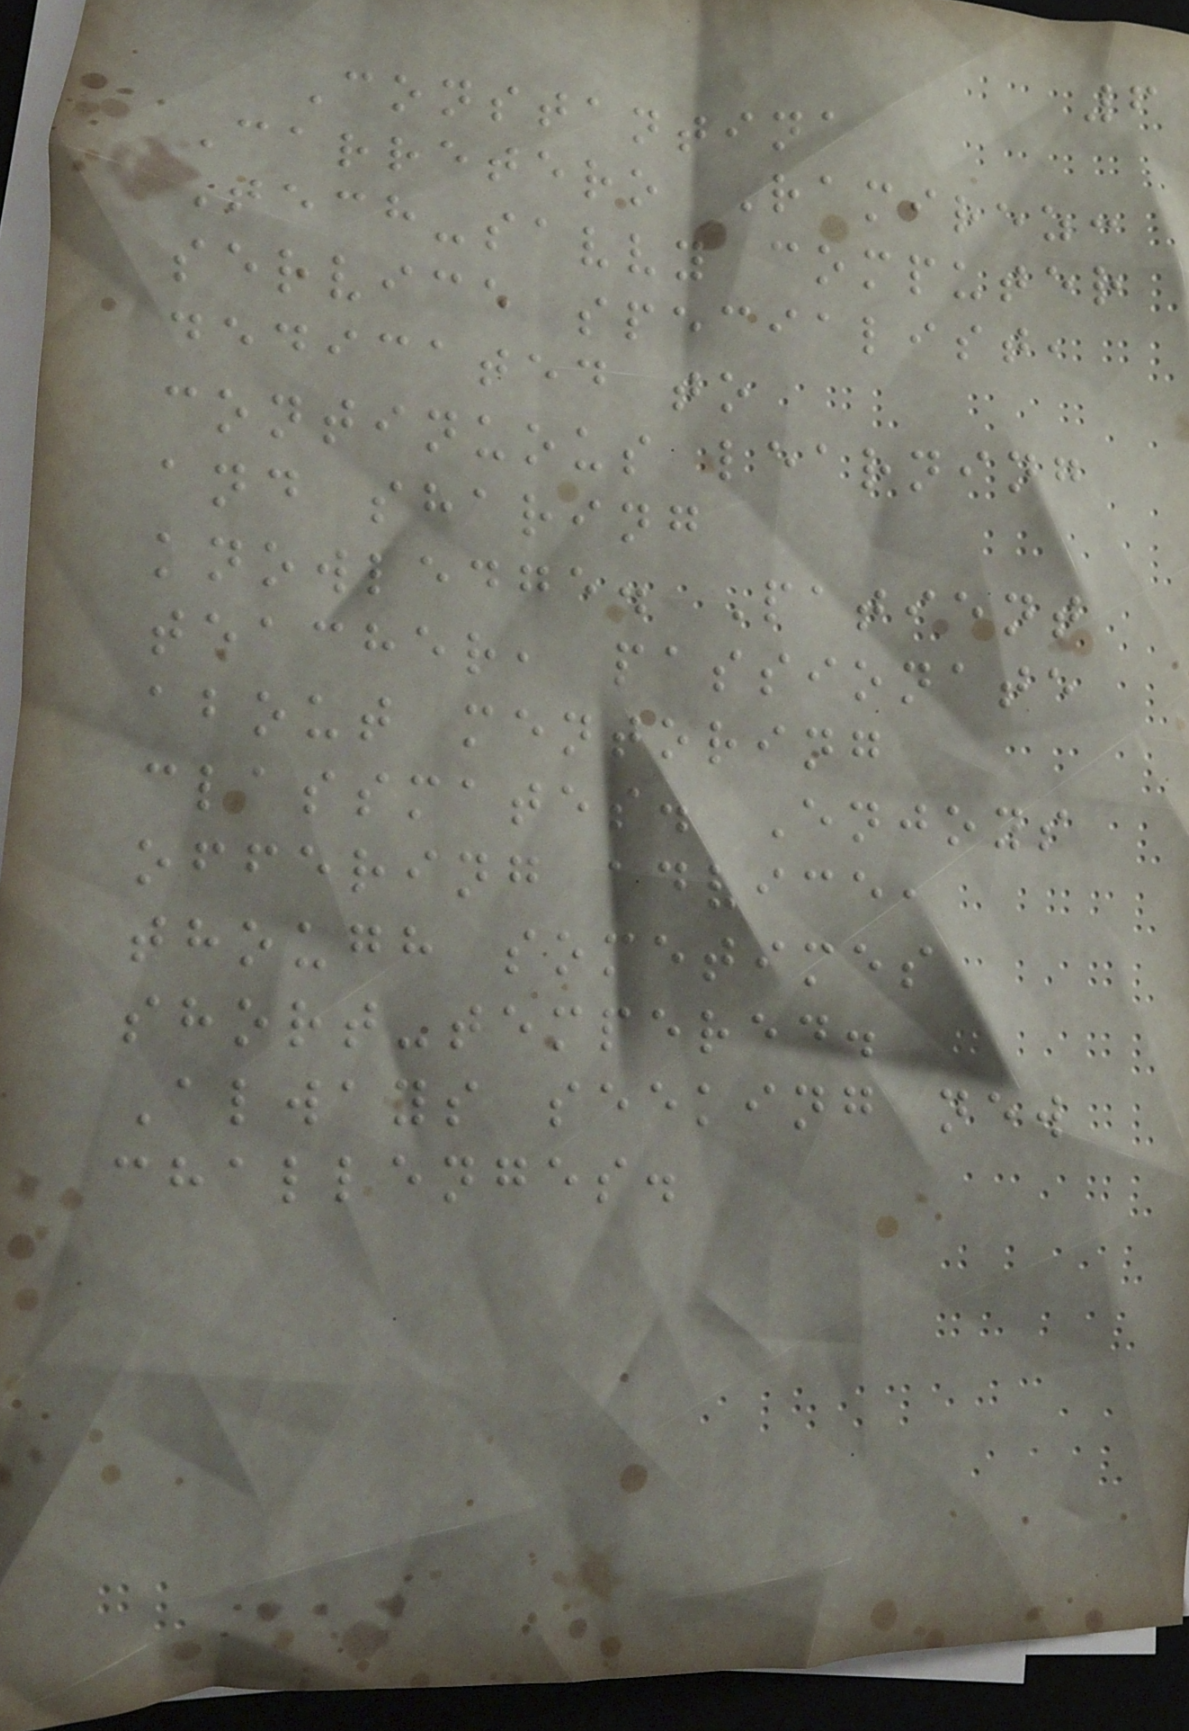6
Constantina
Carretero Ramirez:
Tech-savvy computer
service specialist,
dedicated to
continuous learning
and sharing
knowledge. Patient
teacher, passionate
about mentoring
classmates. Enjoys
offering advice,
though sometimes
short-tempered.
Always seeking new
challenges.
